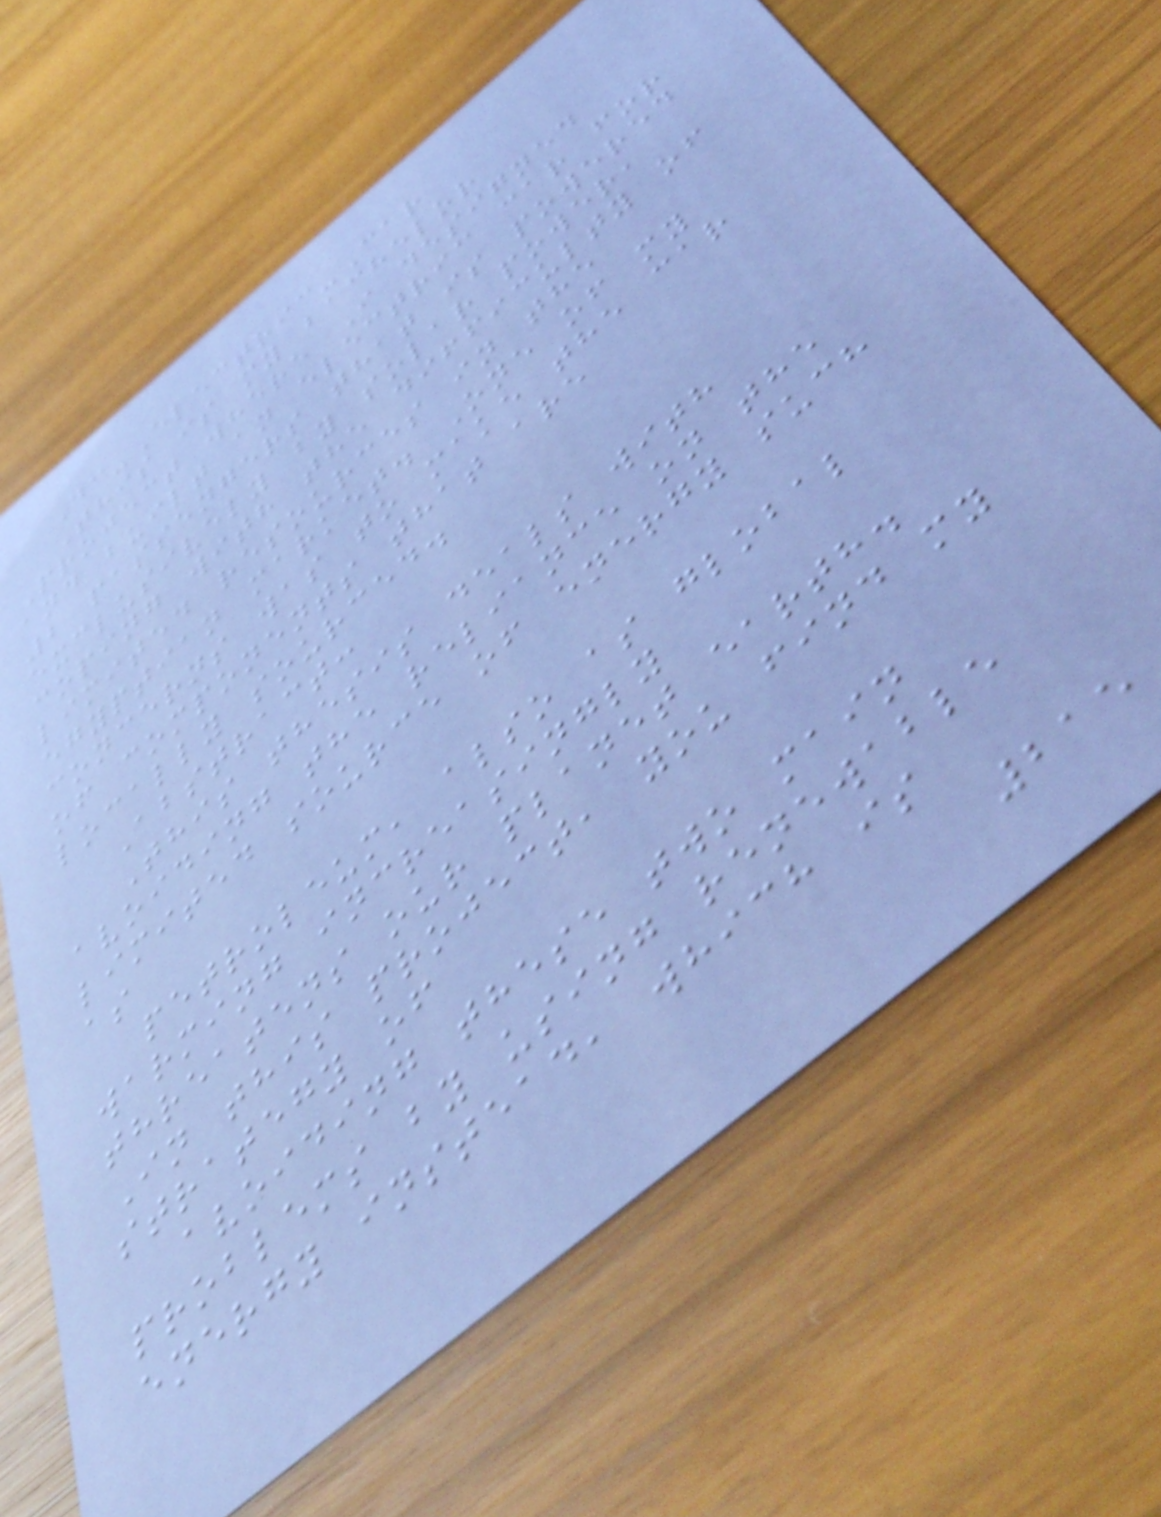Dc-Electric-Car
This is my bachelor
Project where I designed
and built an electric car for
2 passengers that is powered
exclusively by solar power,
coping with the difficulty of
limited resources in the
egyptian market. One of my
concerns was to make the car
of components that are
locally sourced.
Abstract:
This thesis deals with
avoiding the reliance on the
limited source of energy such
as
petroleum, also as global
warming increasingly
threatens our planet earth.
In this project, you find my
strategy of
avoiding these two main
problems by using renewable
energy instead, which is
215
